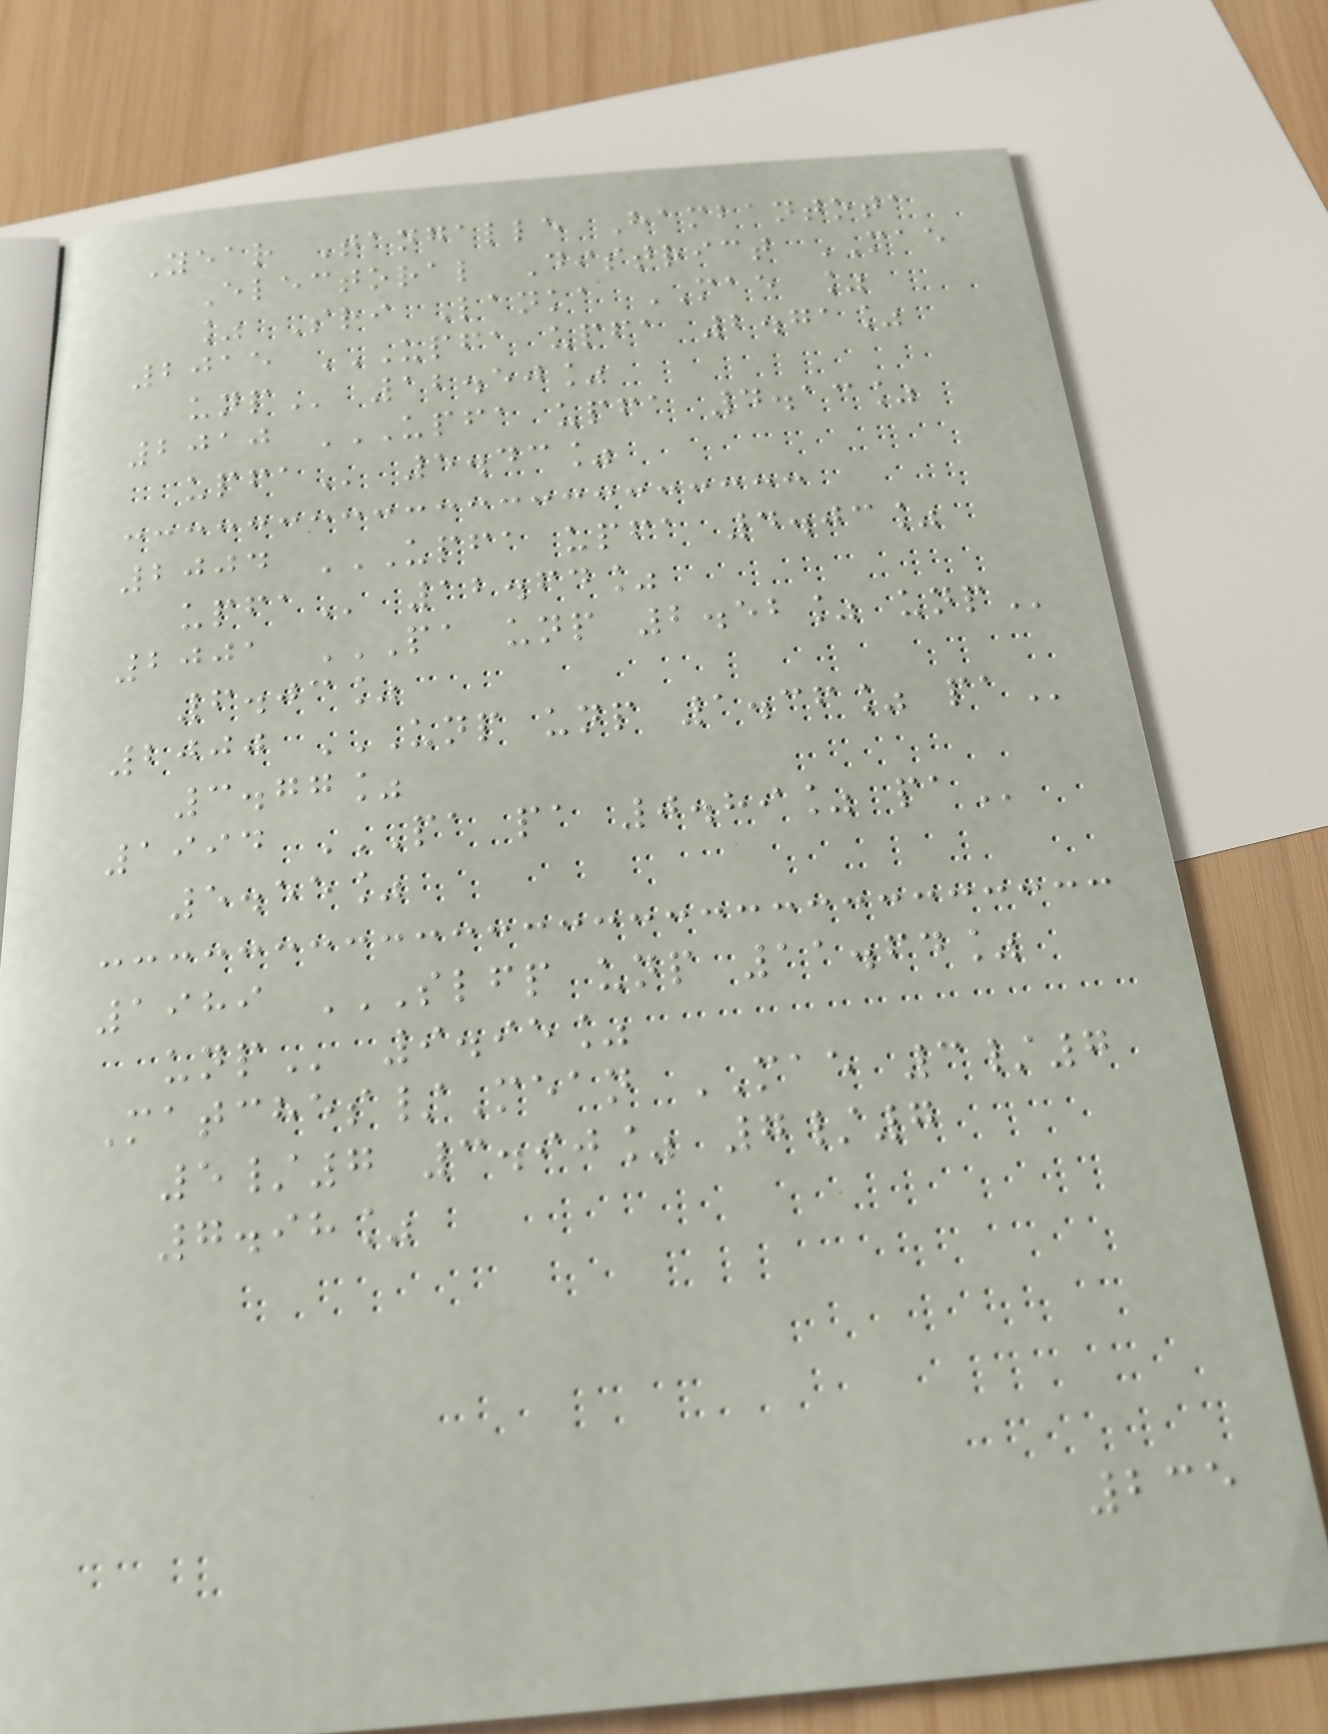Year Tangalle Hambantota
Electoral District MAE
% Sri Lanka MAE %
2015 UPFA UPFA 2.71%
UNP 12.50%
2010 UPFA UPFA 4.13%
UPFA 5.43%
2004 UPFA UPFA 4.03%
UPFA 12.64%
2001 PA UNP 2.52% UNP
6.03%
2000 UNP UNP 1.36% PA
3.77%
1994 PA PA 0.89% PA
5.55%
1989 SLFP UNP 11.64%
UNP 9.95%
Matches/Mean MAE 3/7
5/7 3.90% 7/7
7.98%
235
